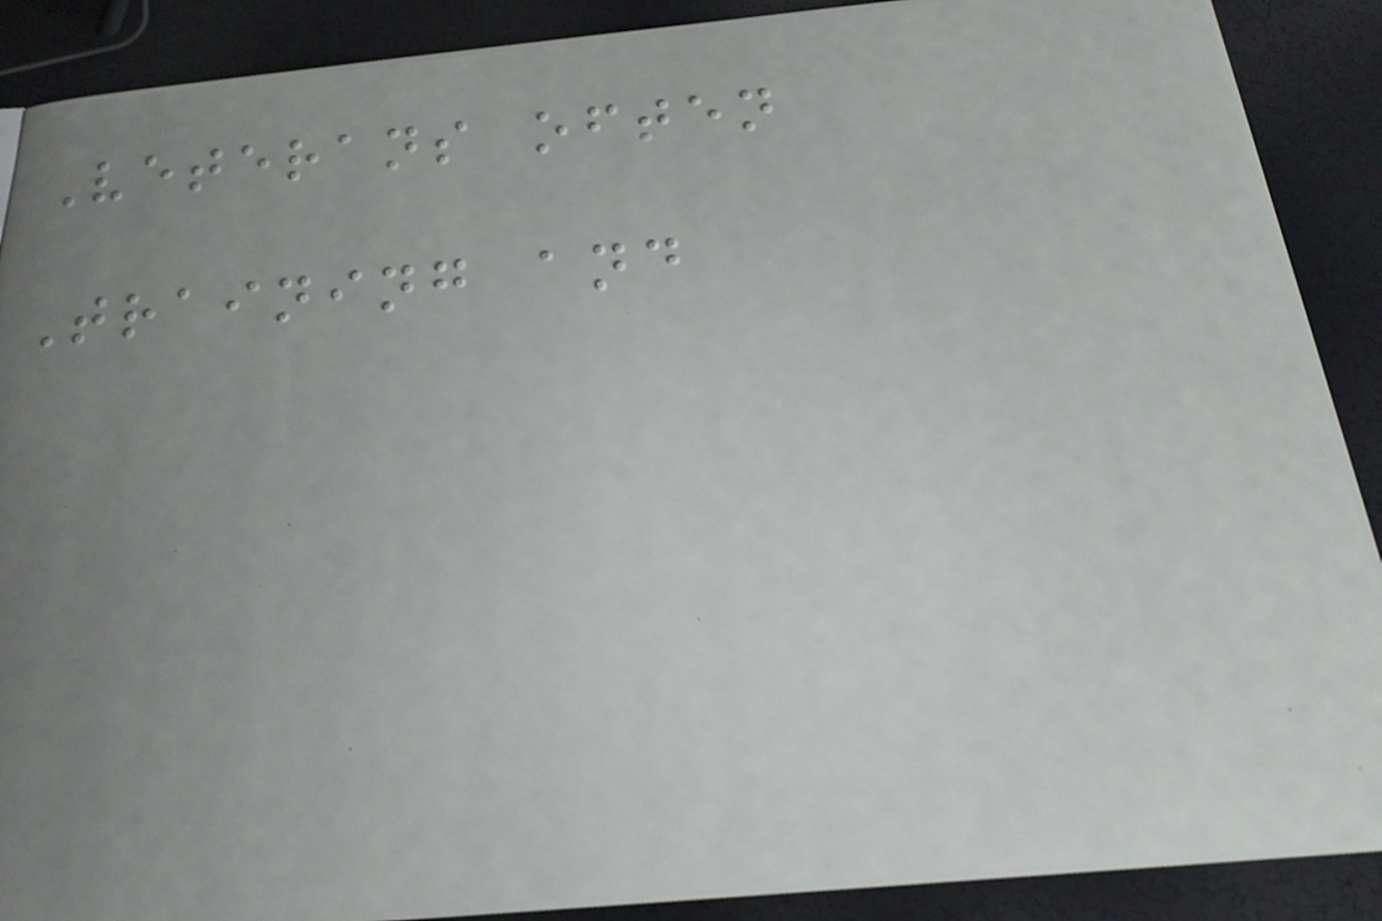Veterans often
Training and
